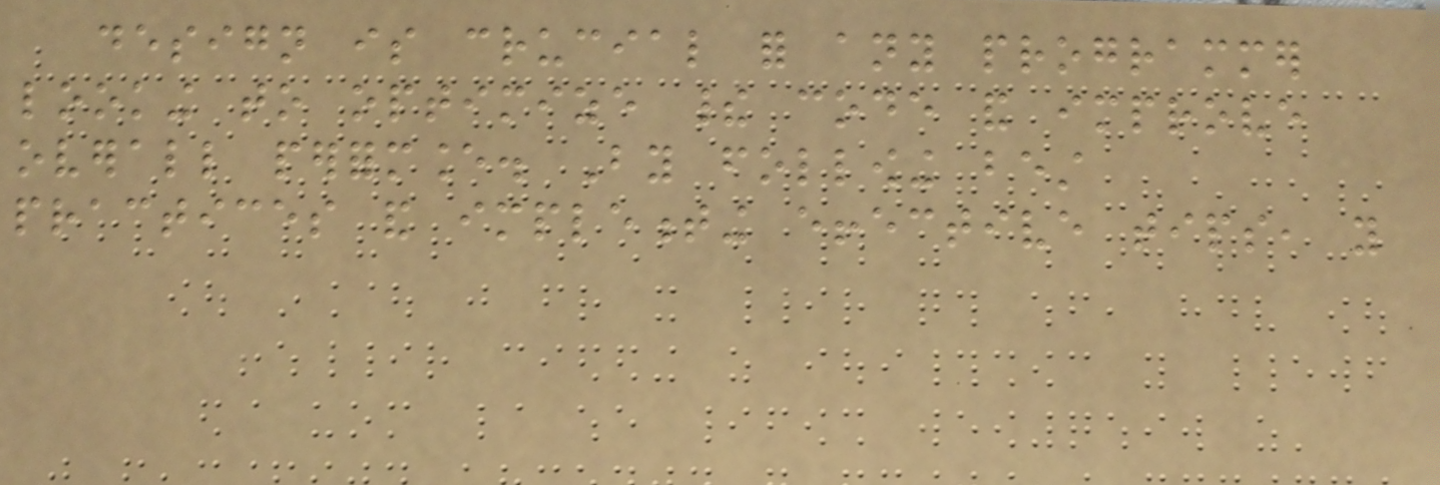design is crucial for any programmer
looking to optimize their code and improve
overall performance. By following best
practices and implementing effective tips, you
